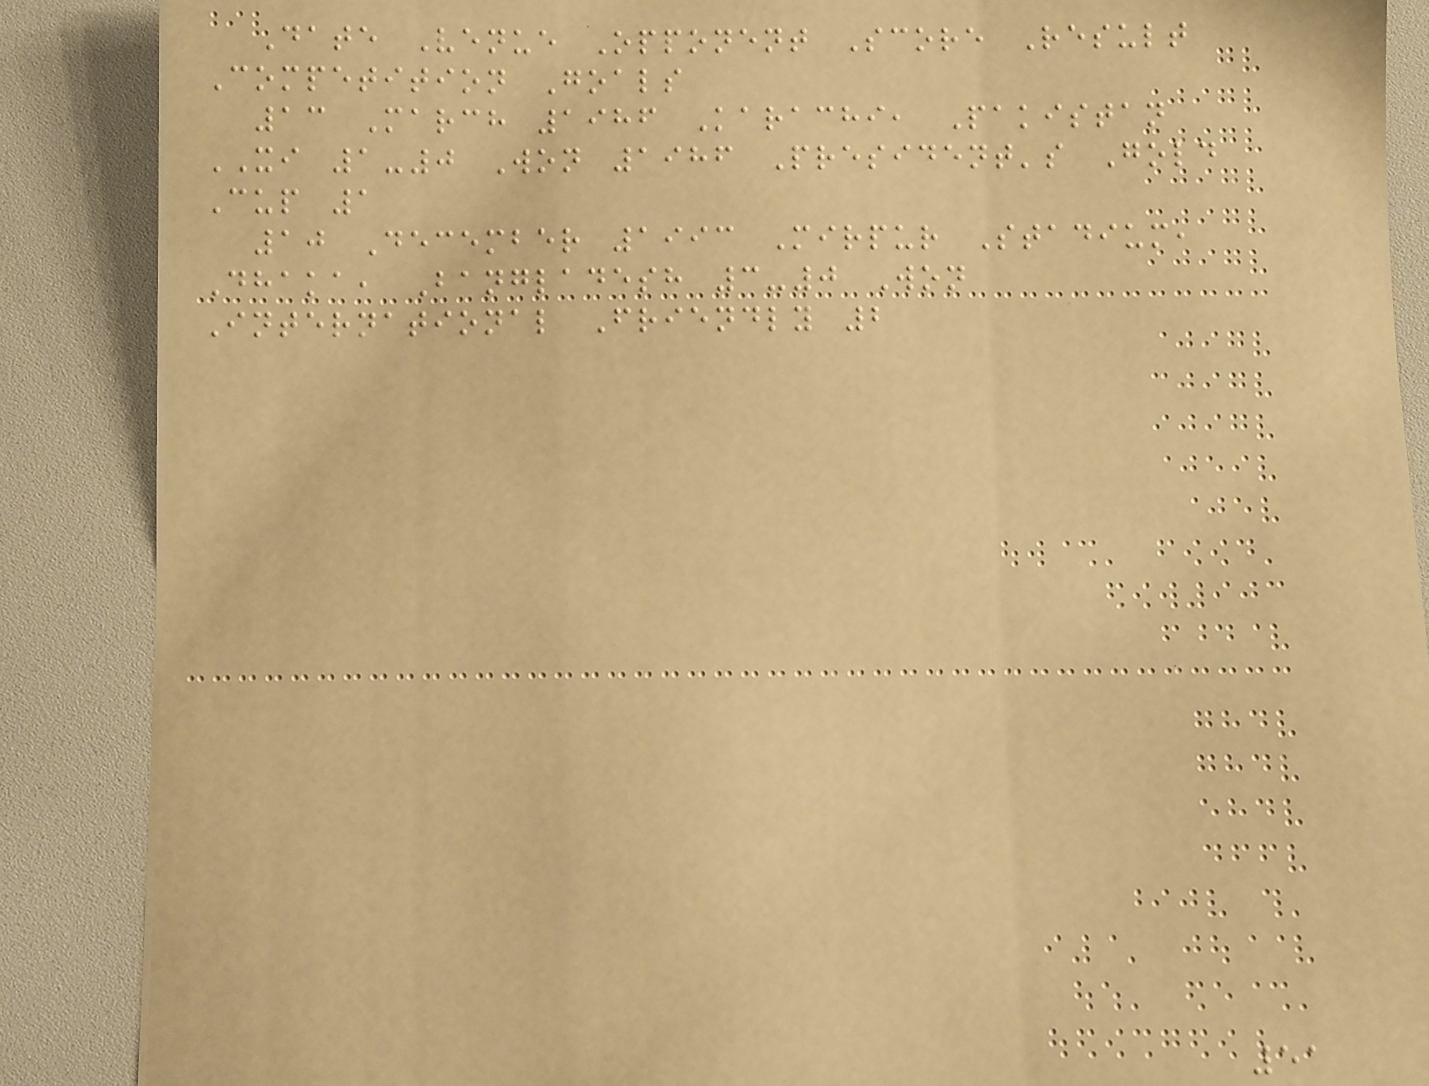Date Venue Opponent Score Result
Competition Goals
13 March 1986 Karachi, Pakistan
XI 1-0 Won 1986 President's Gold
Cup 1
10 December 1993 Mirpur Stadium,
Dhaka, Bangladesh 3-0 Won
International Friendly 2
51
